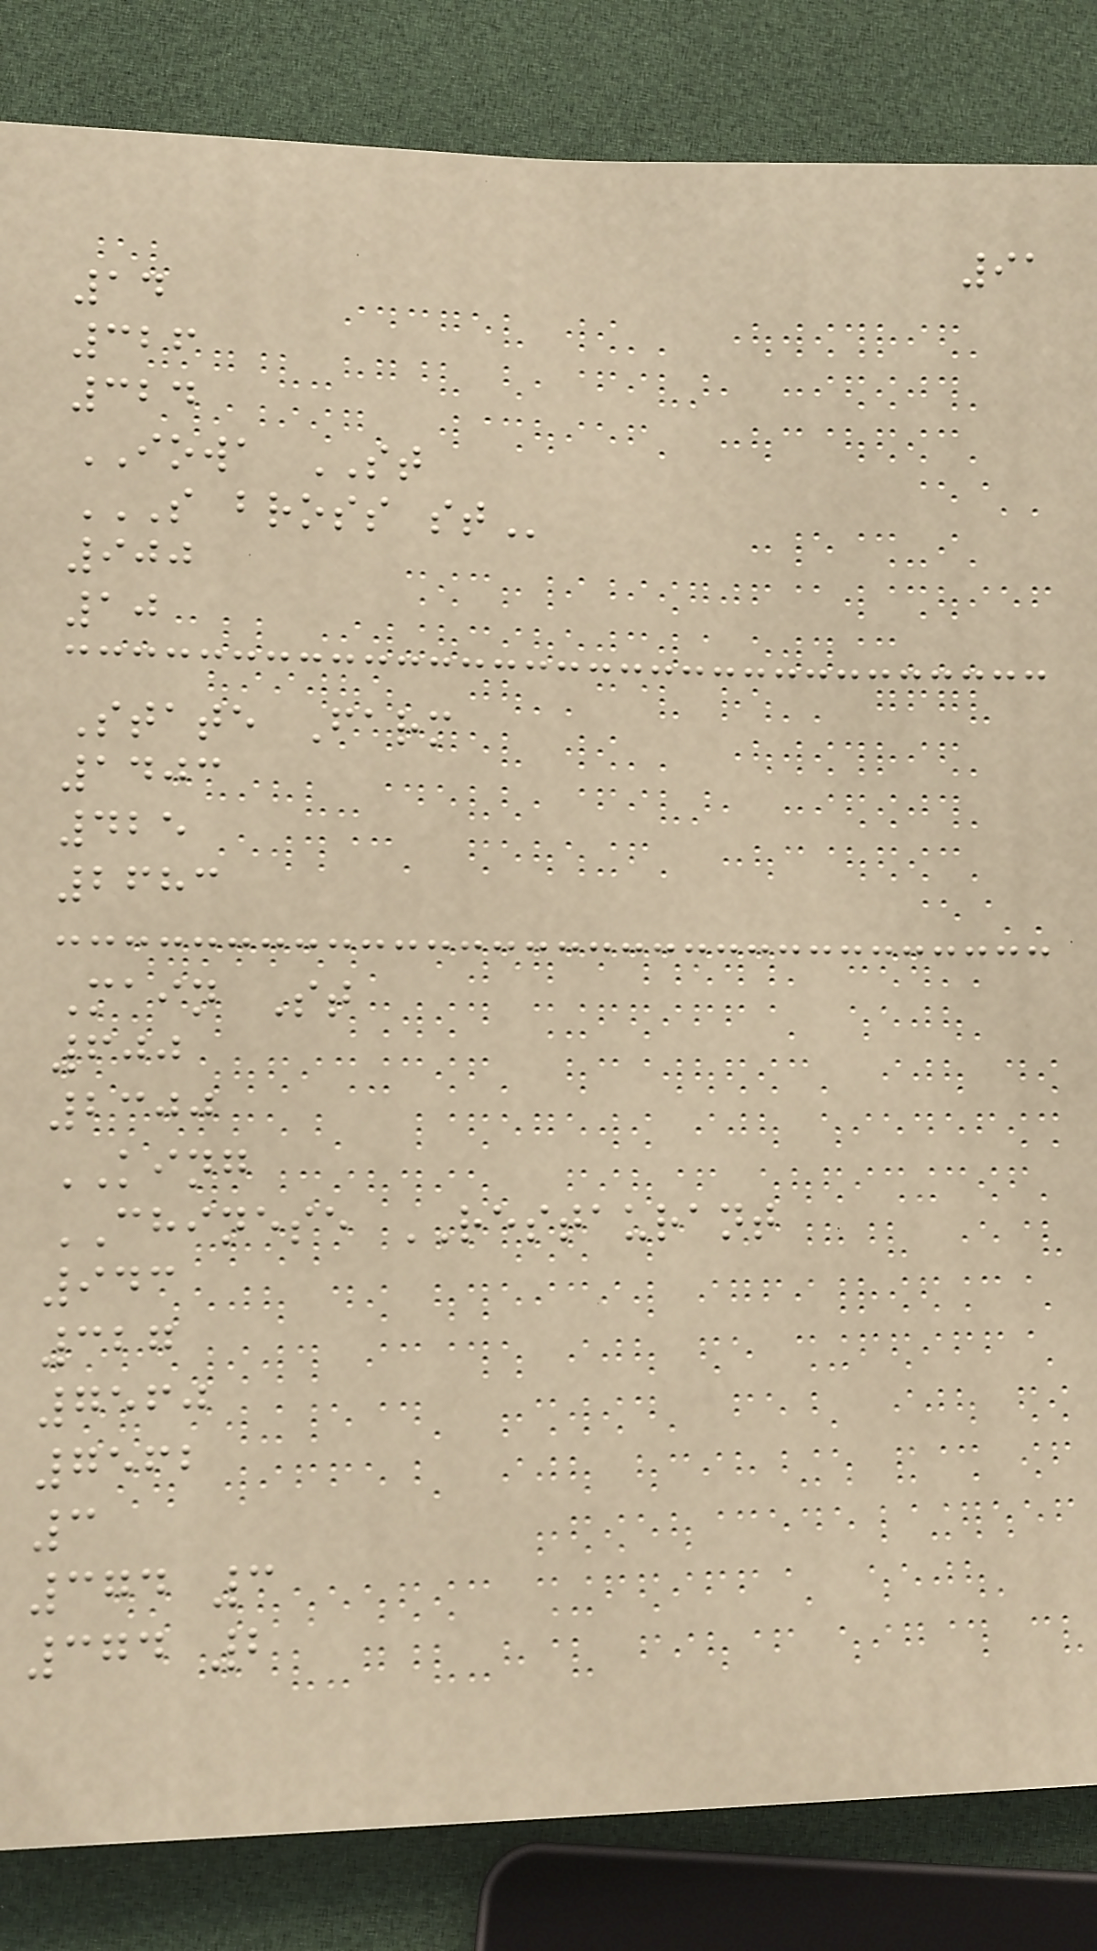91
14
326
324
IOWA ST
S BROSS ST
900
10
State Farm
1403
425
2683
Main St
600
2300
KING
CHINESE RESTAURANT
943
327
7560
7562
3
374 3
374 2
